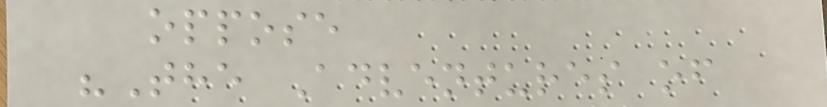oppose
"The Adventures of
